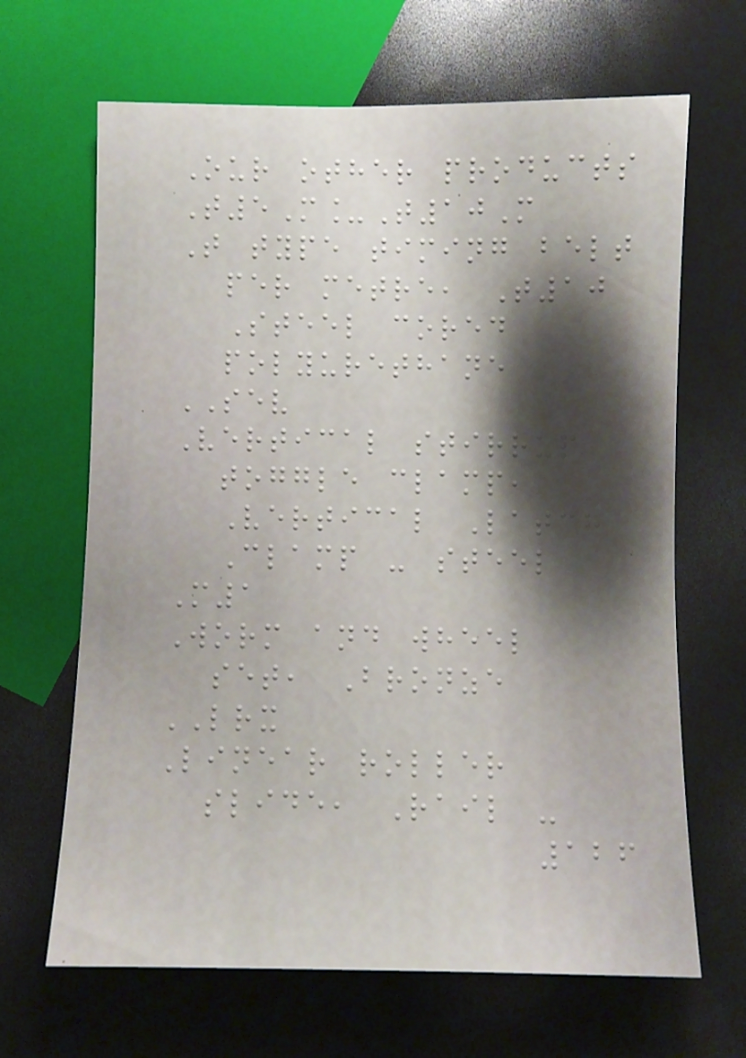Our other products
T5M_T10M
T type timing belt
per metre, T10
Steel cored
polyurethane
SEV
Vertical stirrup
toggle clamp,
Vertical Latch
Clamp - steel
M1
Worm and wheel
set, Bronze
LRX
Linear roller
slide, Rail -
126
